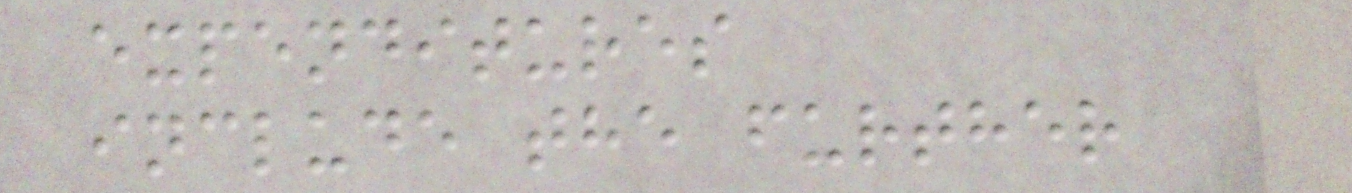expenditures
include the further
